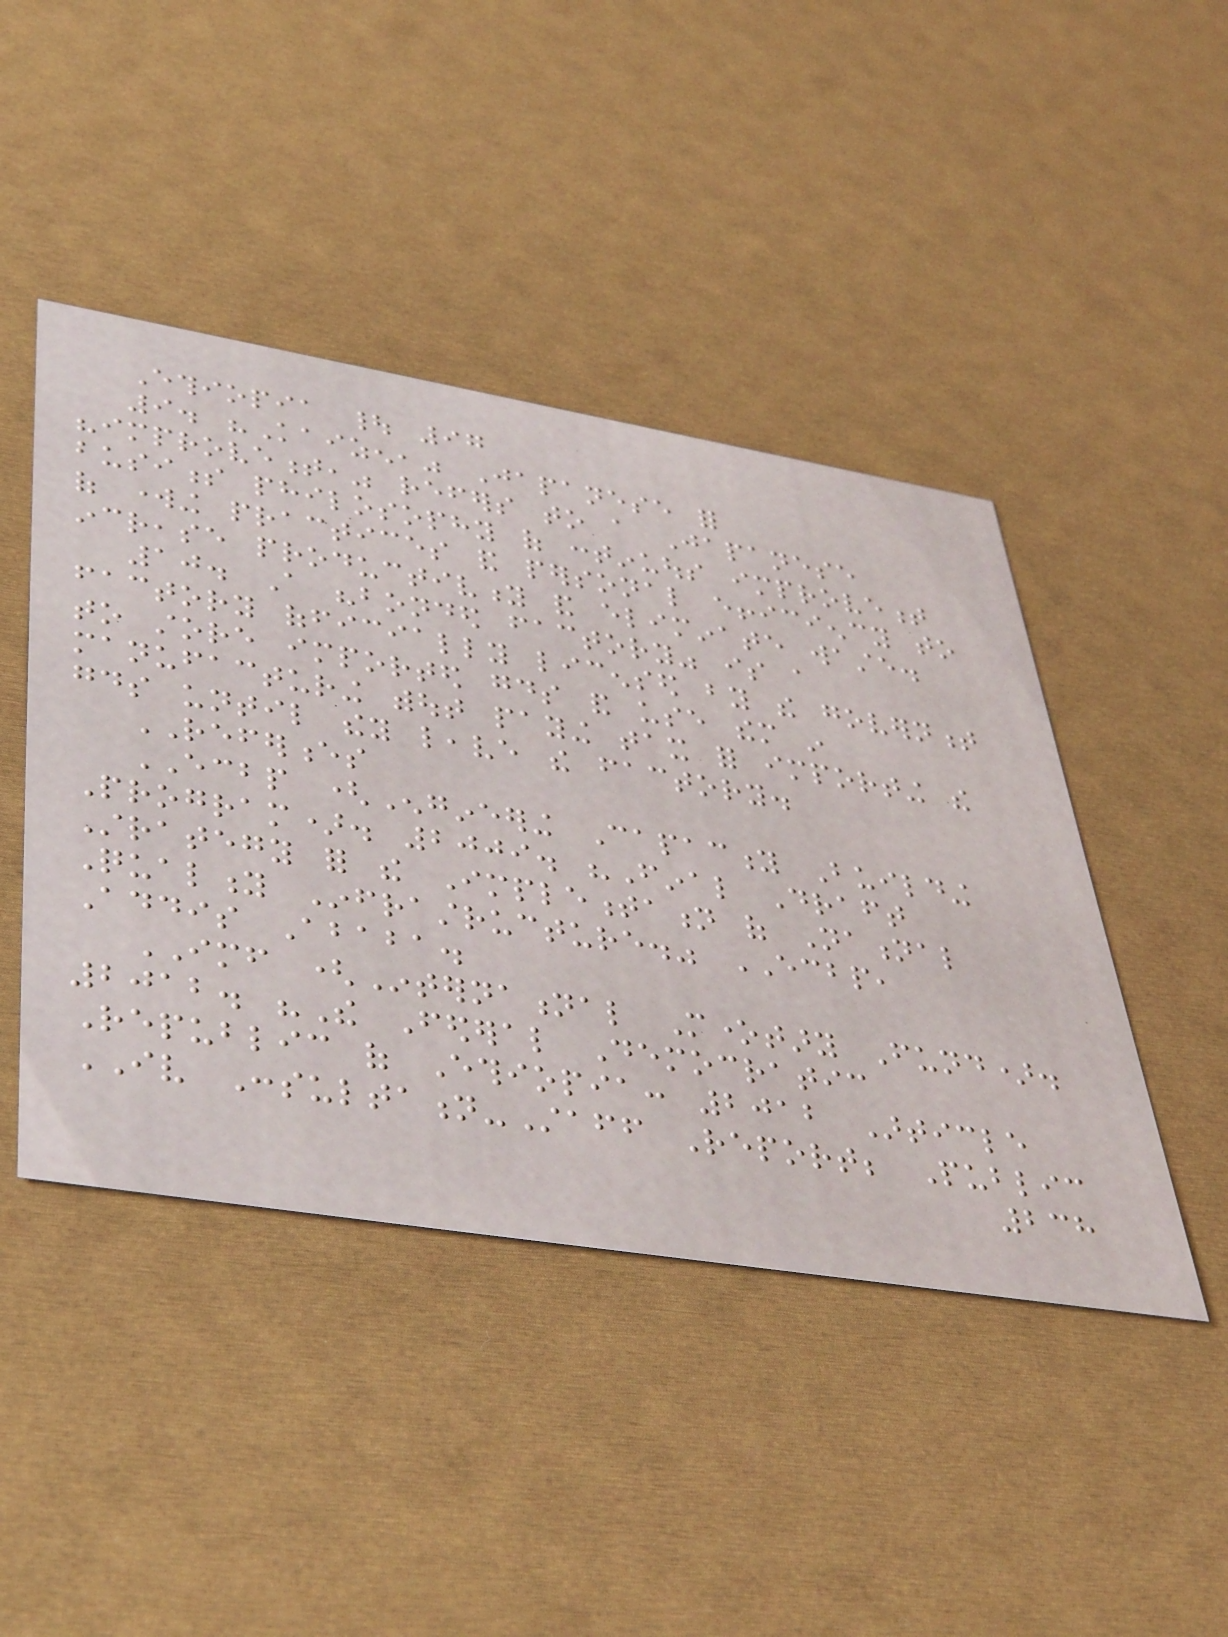Ethiopia | 97
9. "Kaizen," Japanese for
"improvement," refers to a Japanese
business philosophy of continuous improvement
of working practices and personal efficiency to
increase productivity and eliminate waste.
10. A "bonded factory" is a
factory officially licensed by the government
to store imported goods and use them in
manufacturing without paying tax for importing the
goods until they leave the factory.
REFERENCES
ECBP (Engineering Capacity Building
Program). 2009. "Final Draft
Strategy for the Implementation of National
Quality Infrastructure." ECBP,
Addis Ababa.
IMF (International Monetary Fund).
2012. "The Federal Democratic
Republic of Ethiopia: 2012 Article
IV Consultation-Staff Report; Public
238
